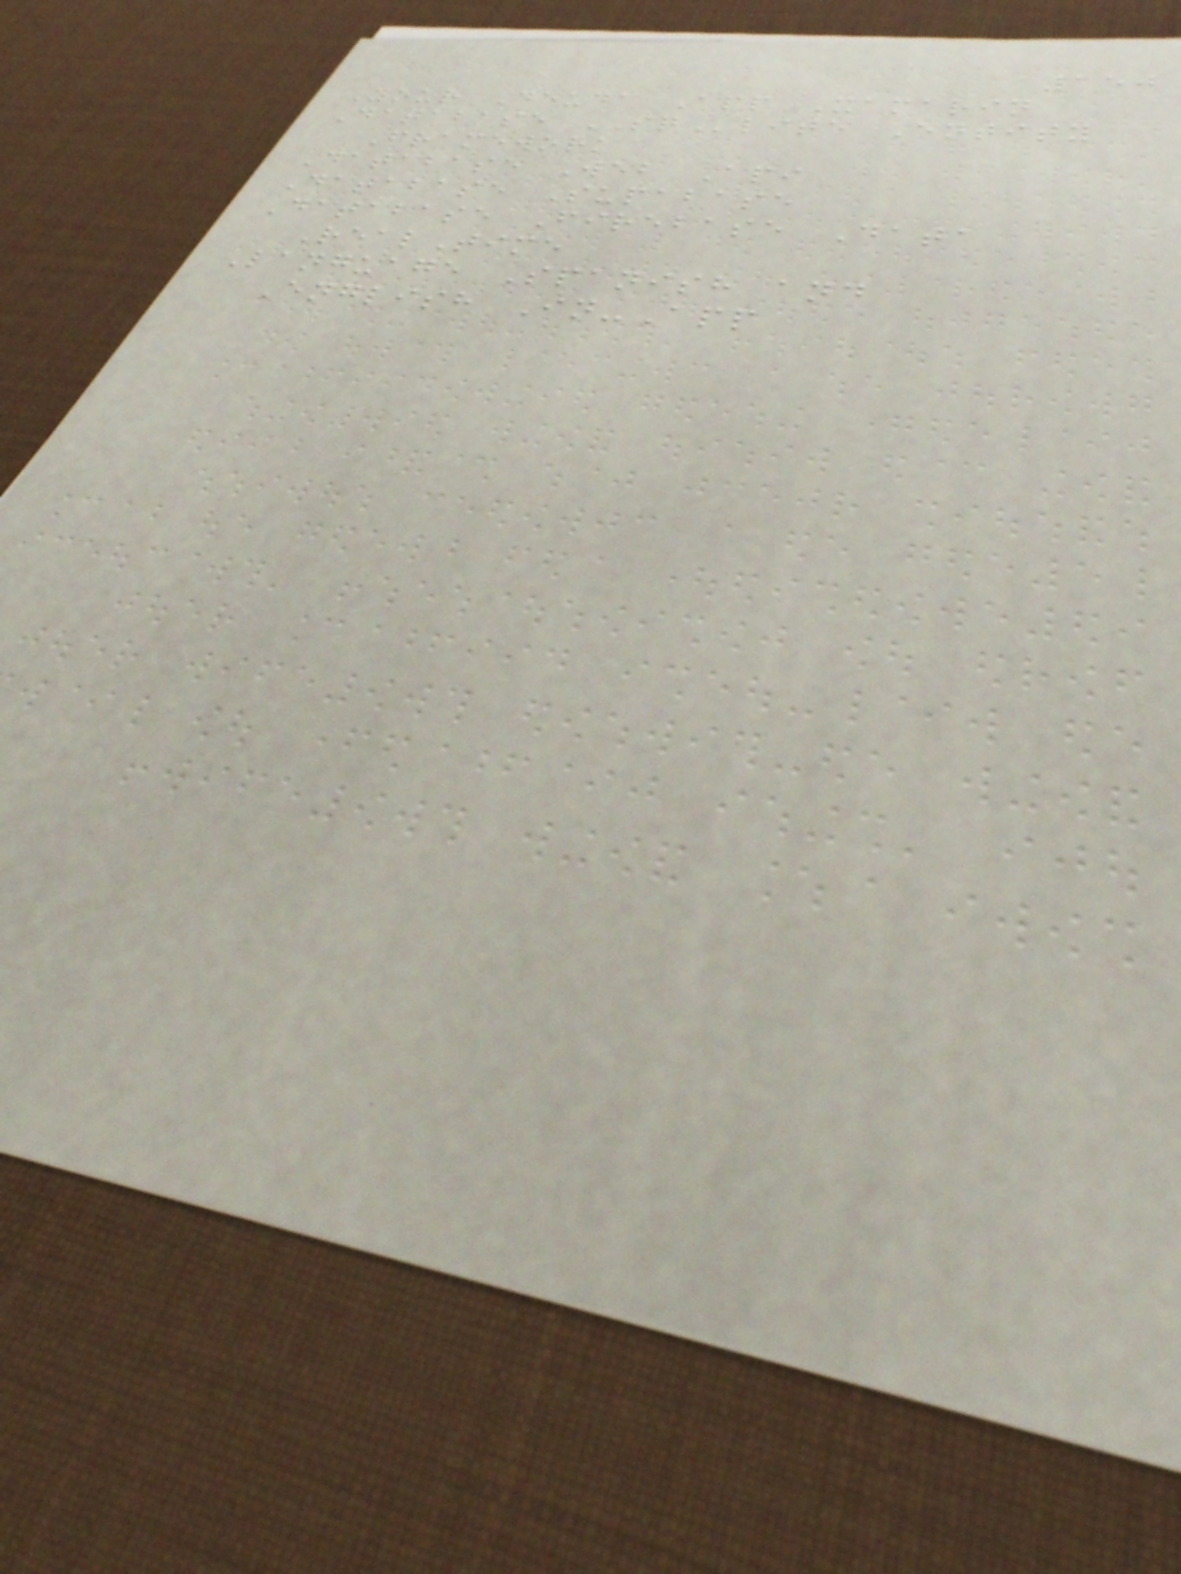150
Your Deuda App Xamarin
Database SQlite Entity
Framework
Database Web Api
Database Supabase
Database Firebase Data
RealTime
Language Spanish and
English In-App
